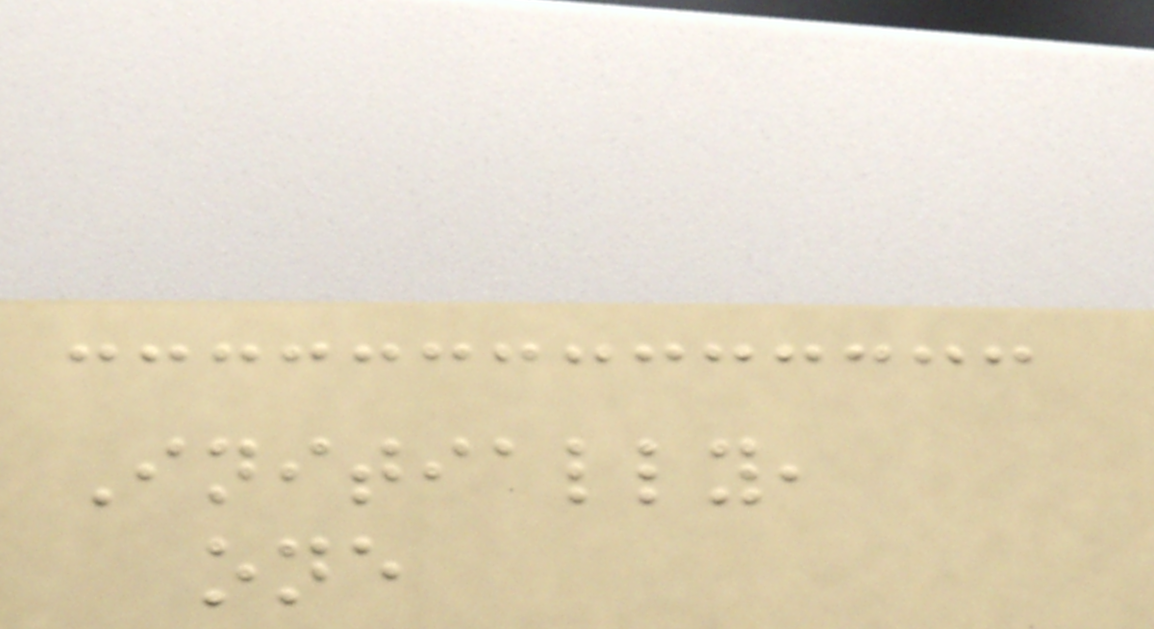Initially,
one
